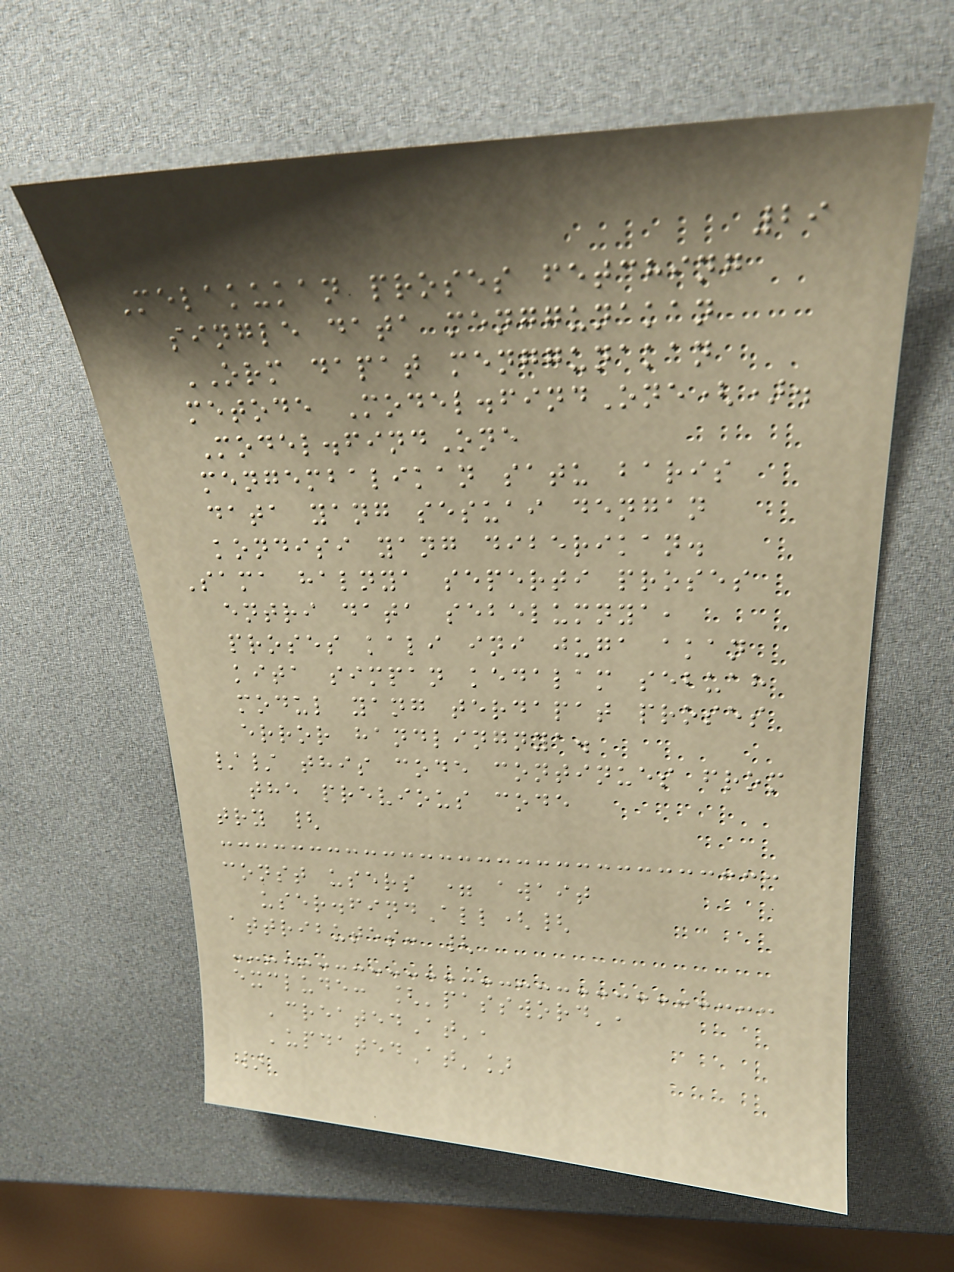29
Melakukan proses fetching
single data menggunakan
ORM dapat menggunakan
metode Model.findOne().
Model.findOne
mengembalikan satu baris
data yang sesuai dengan
kondisi yang diberikan.
Sama halnya seperti proses
entri data sebelumnya,
proses kali ini juga akan
kita simpan kedalam sebuah
modul yang terdapat proses
error handlingnya.
// this code continues from
the previous code
try {
const users = await
user.findAll({
attributes: {
exclude: ['password',
'createdAt',
'updatedAt']
}
